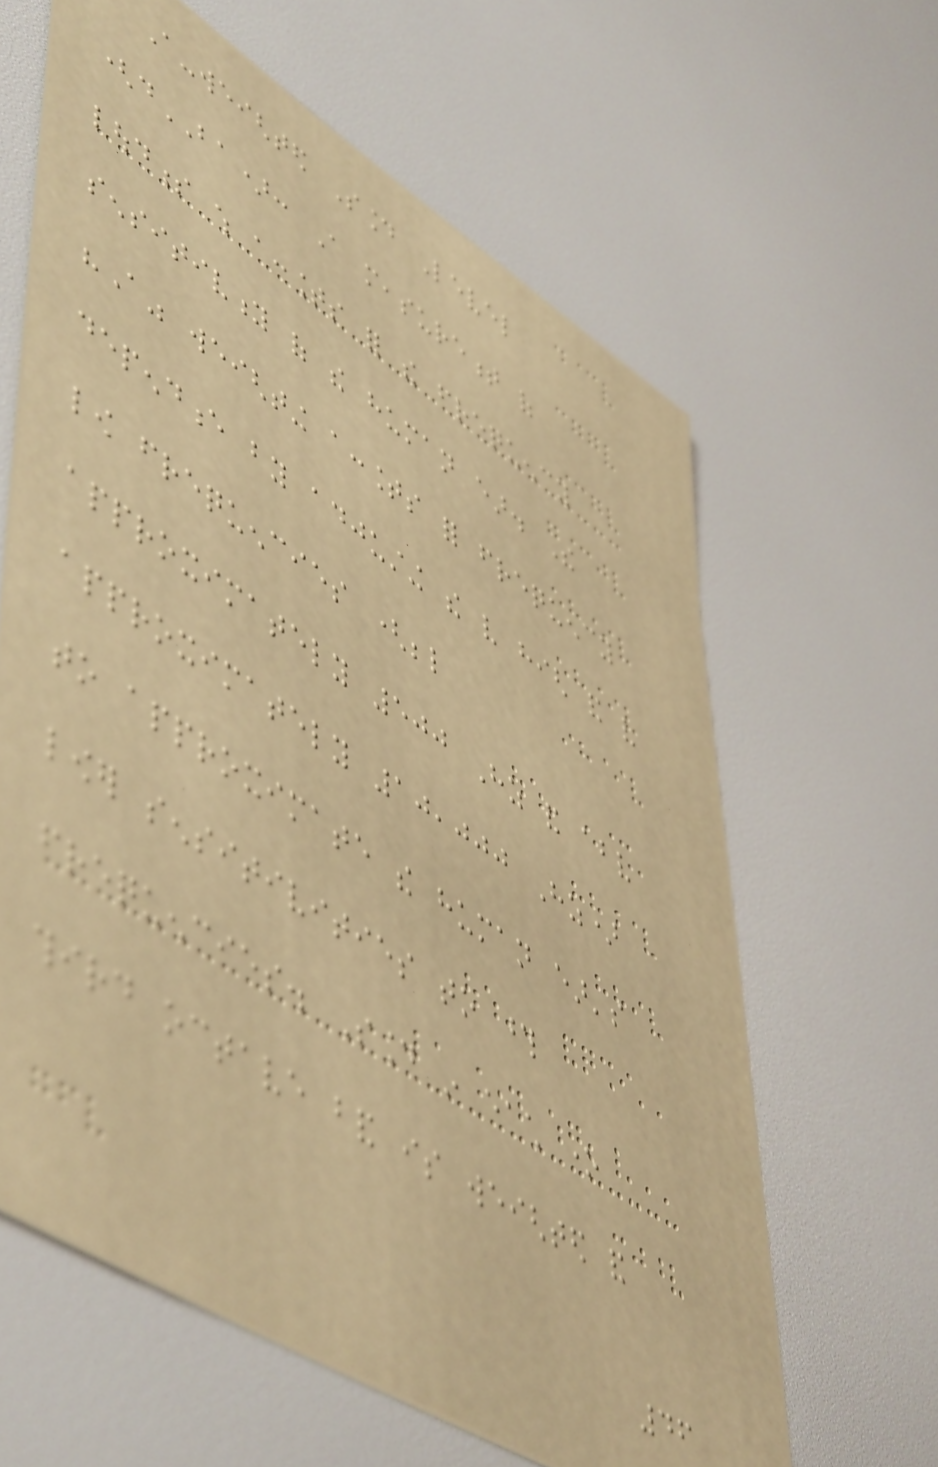A-weighted Sound Level
(dBA): A measurement of
loudness which accounts for the frequency
sensitivity of the human ear. The
"A" weighting accounts for frequency
dependence by adjusting the very high and very
low frequencies (below
approximately 500 Hz and above
approximately 10,000 Hz)
to approximate the human ear's
lower sensitivities to those
frequencies. Sound in each one
third octave band is weighted and
46
